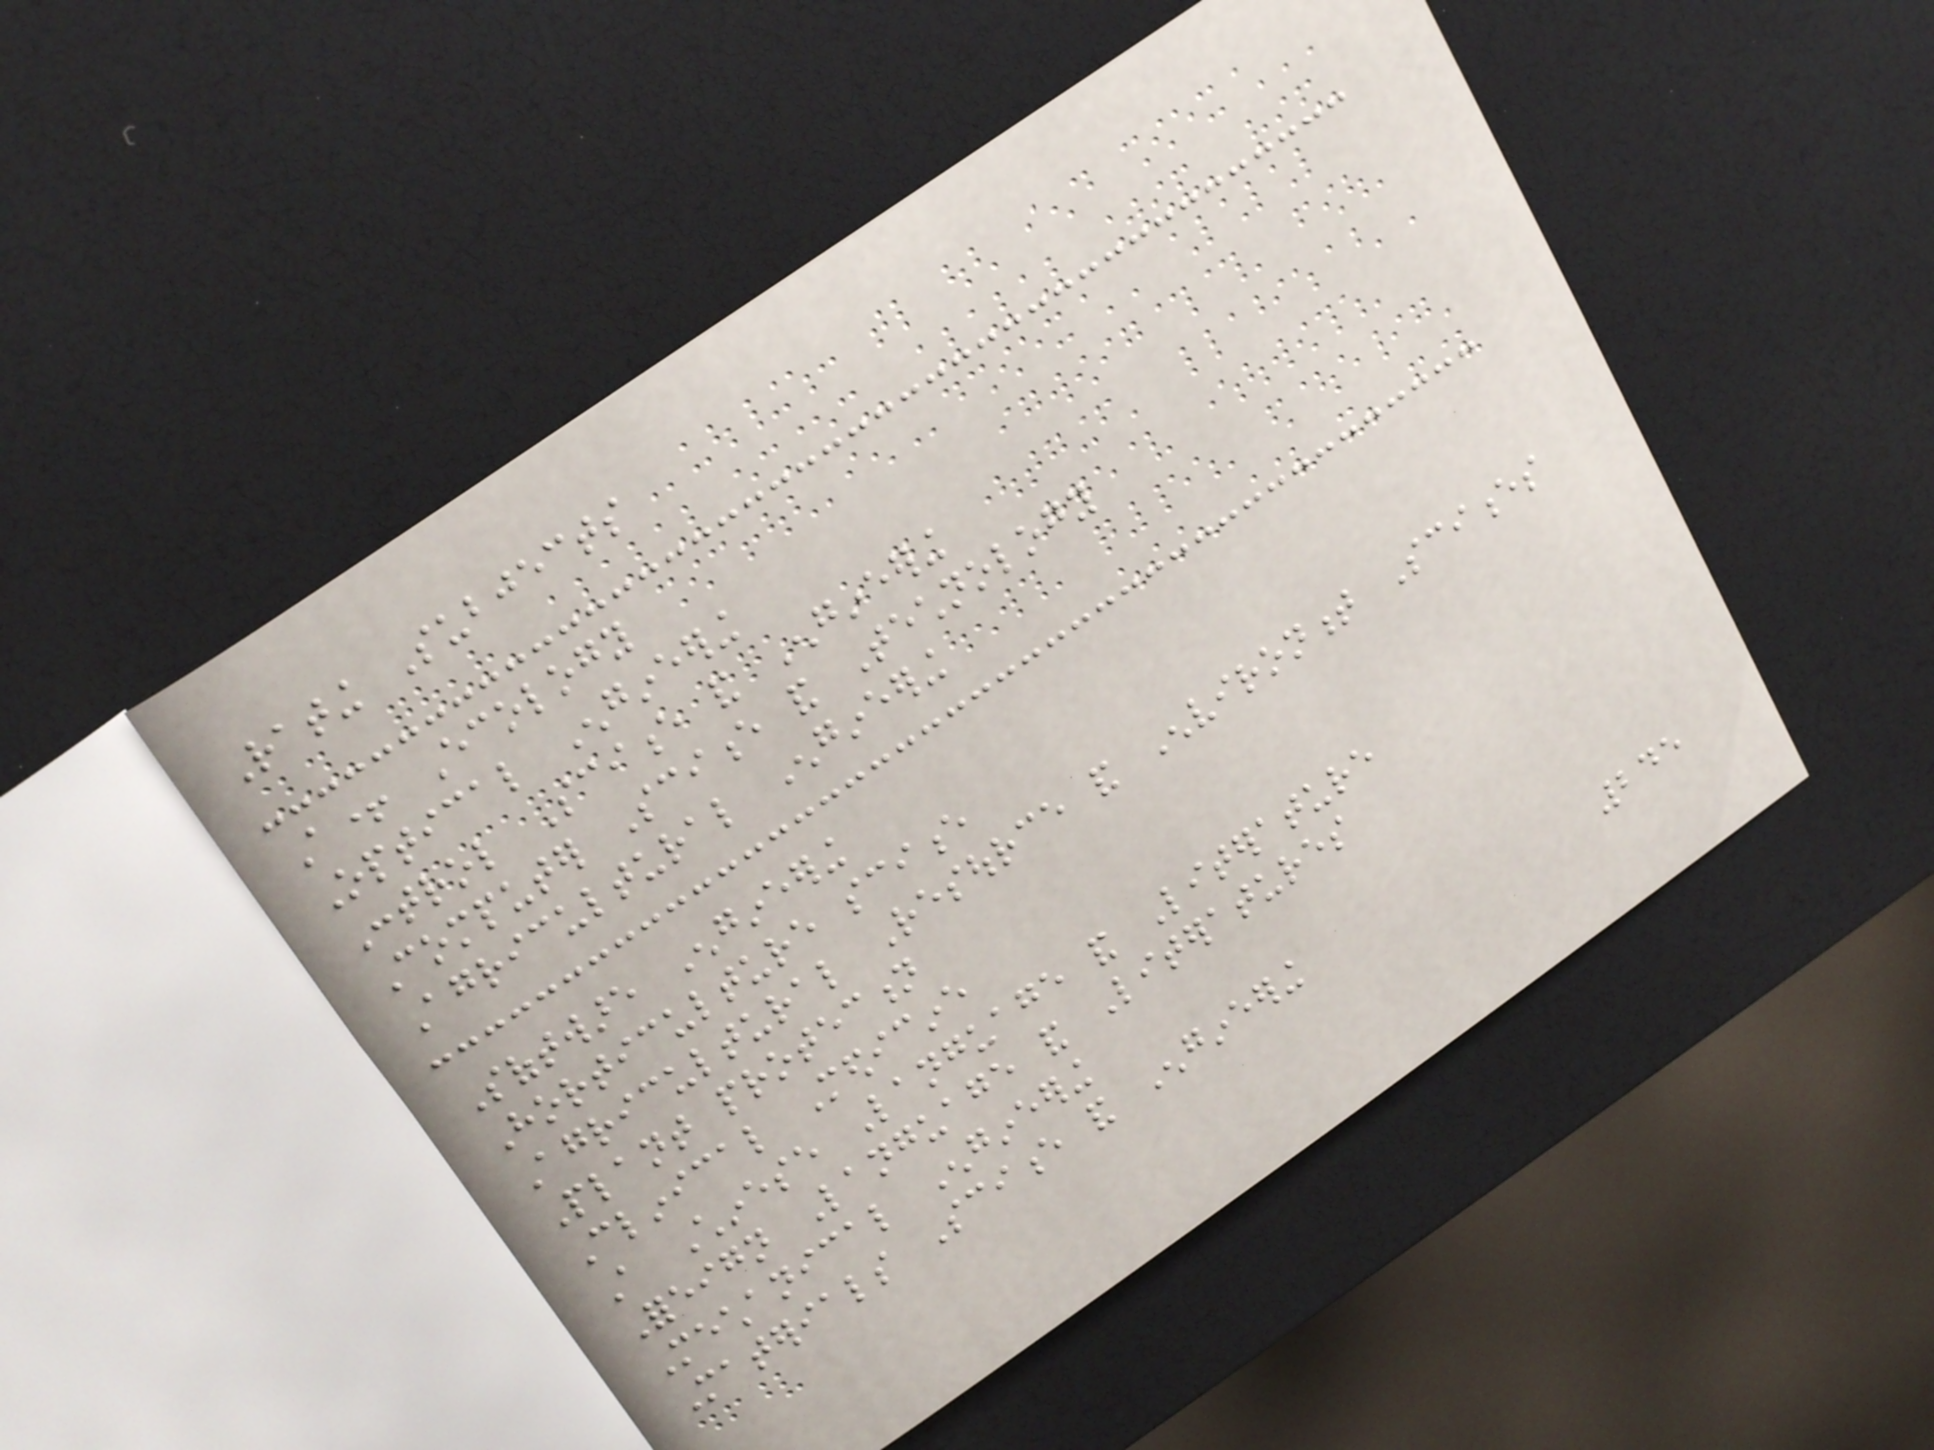Rating Subjects
A+ Ecology
Optical Engineering
Control Science and Engineering
Computer Science and Technology
Agricultural Engineering
Software Engineering
Horticulture science
Agricultural Resource and Environment Sciences
Plant protection
Clinical Medicine
A Chinese Language and Literature
Foreign Language and Literatures
Mechanical Engineering
Materials Science and Engineering
245
